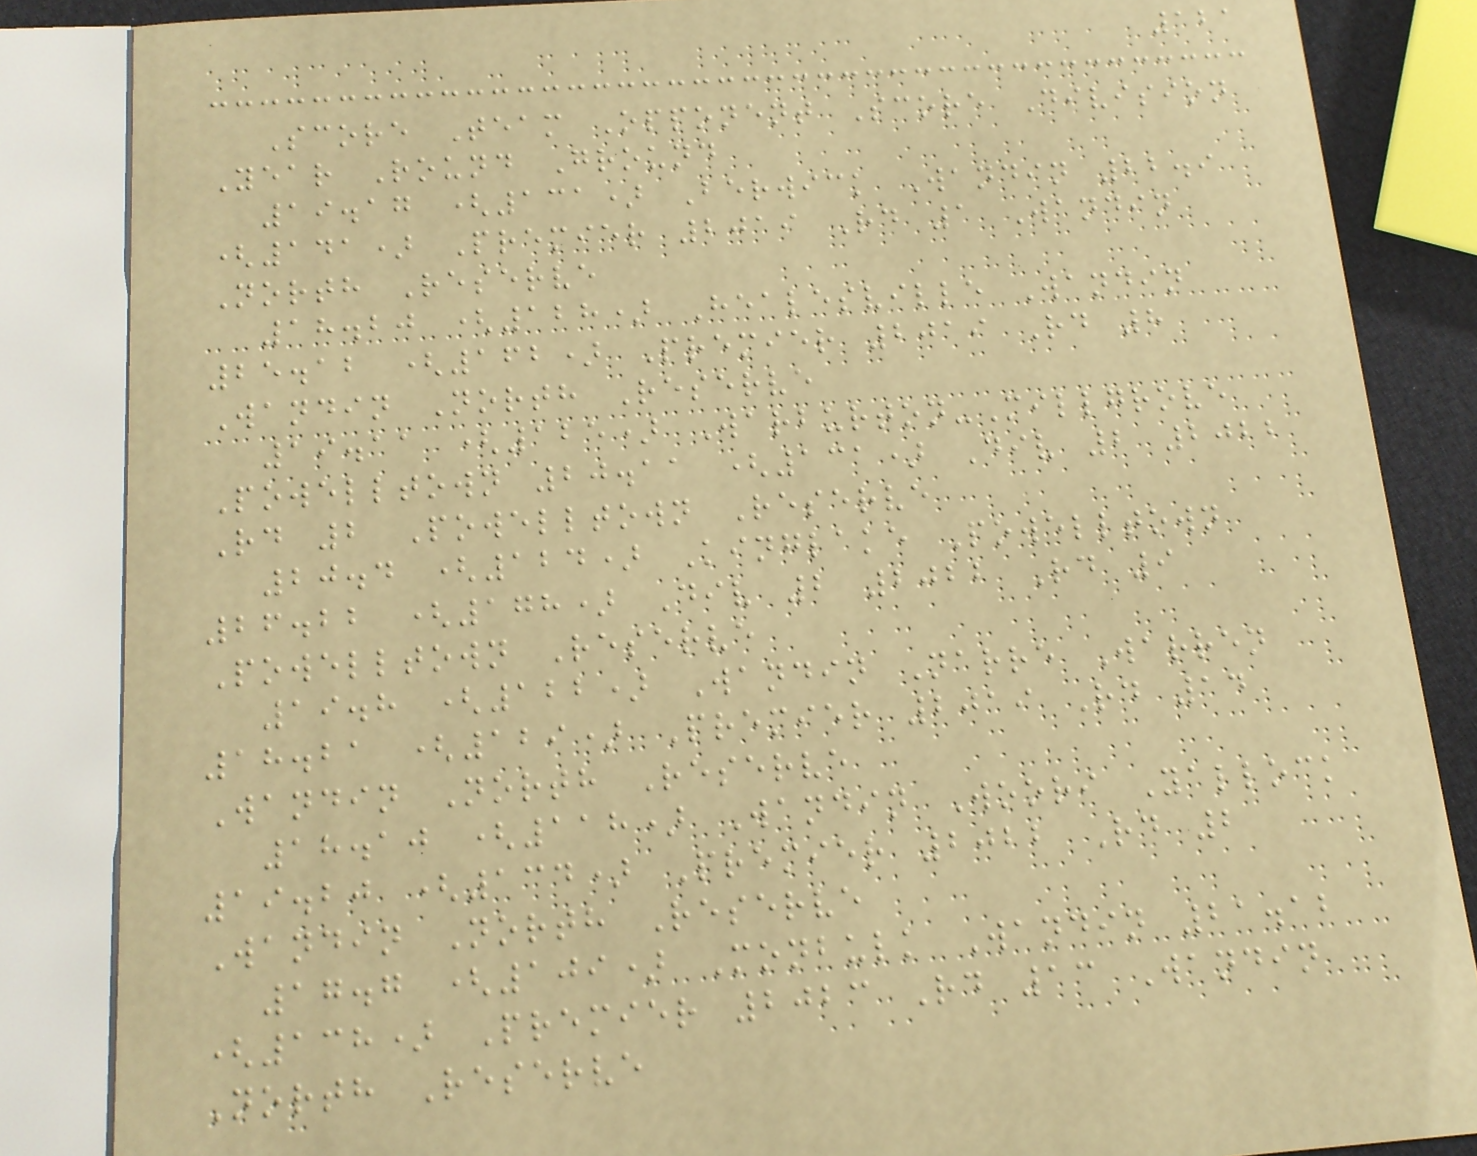121
Score Team Opponent Score Division
Year Round Ground
19.17 (131) Berwick Wandin 22.9
(141) Premier 2019 Rd 1 Wandin
North Reserve
18.20 (128) Healesville Wandin
25.12 (162) Premier 2019 Rd 8
Wandin North Reserve
19.11 (125) Warburton-Millgrove
Powelltown 20.11 (131) Div 2 2022
Rd 2 Powelltown Reserve
20.4 (124) Kinglake Powelltown
26.22 (178) Div 2 2022 Rd 9
Powelltown Reserve
19.8 (122) Wandin Narre Warren
18.21 (129) Premier 2019 Rd 14
Wandin North Reserve
18.10 (118) Wandin Woori Yallock
19.20 (134) Premier 2022 Rd 2
Wandin North Reserve
17.7 (109) Monbulk Wandin 21.12
(138) Premier 2023 Rd 13 Wandin
North Reserve
